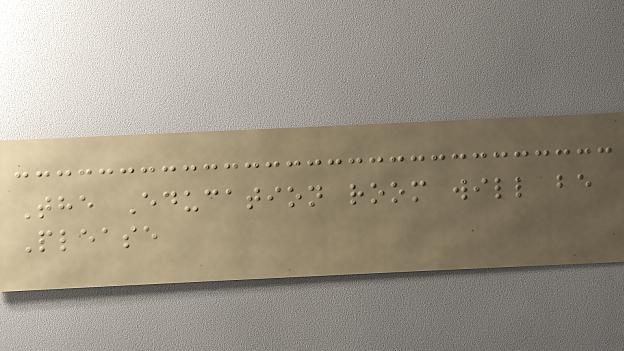The Education room will be
Please
